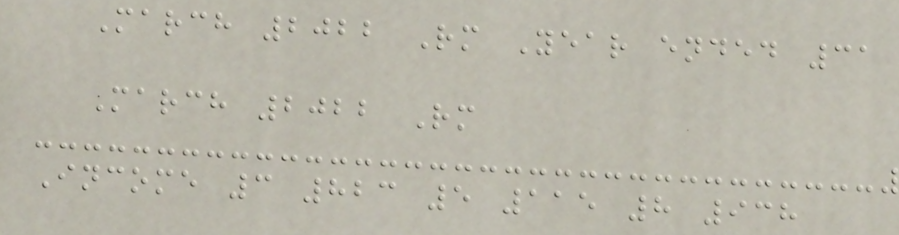March 2022 Rm Year ended 31
March 2022 Rm
Income 3 823 5 115 8 938
